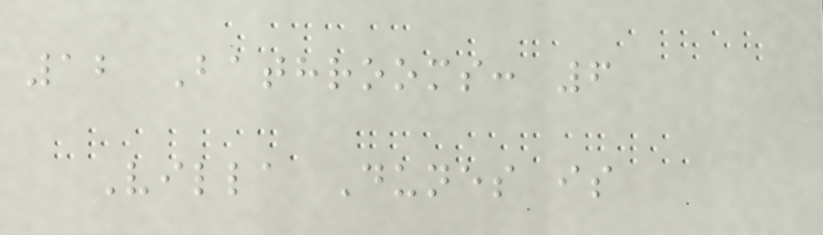12 Bathrooms: 6
Villa Dunes is
